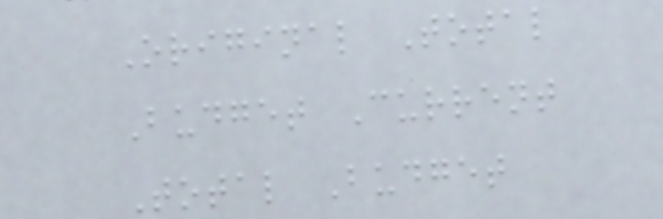Original Total
Budget Current
Total Budget
